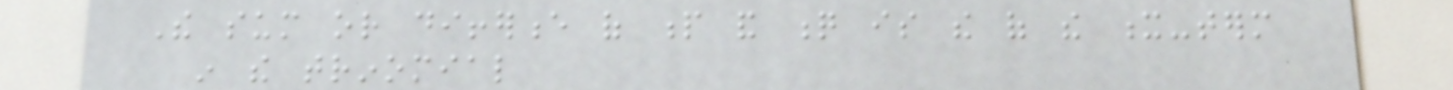The sum or difference of p and q is the of the x-term
in the trinomial
